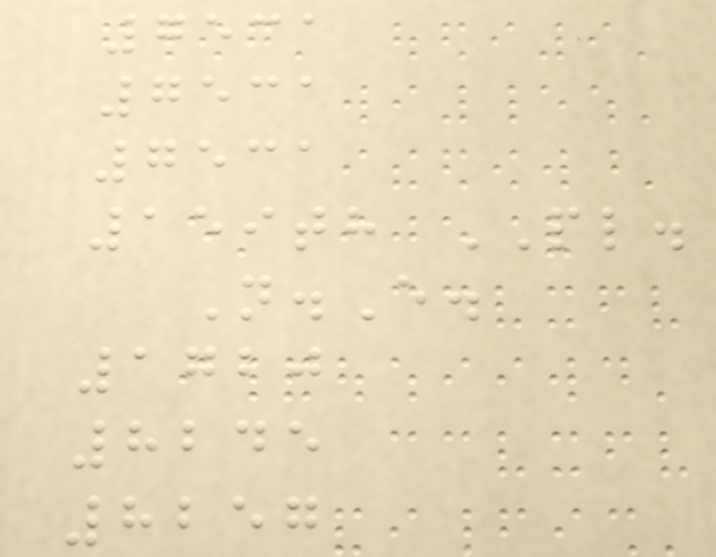7531
7531
7531
159th PL.
N.E.
1720
8245
8257
